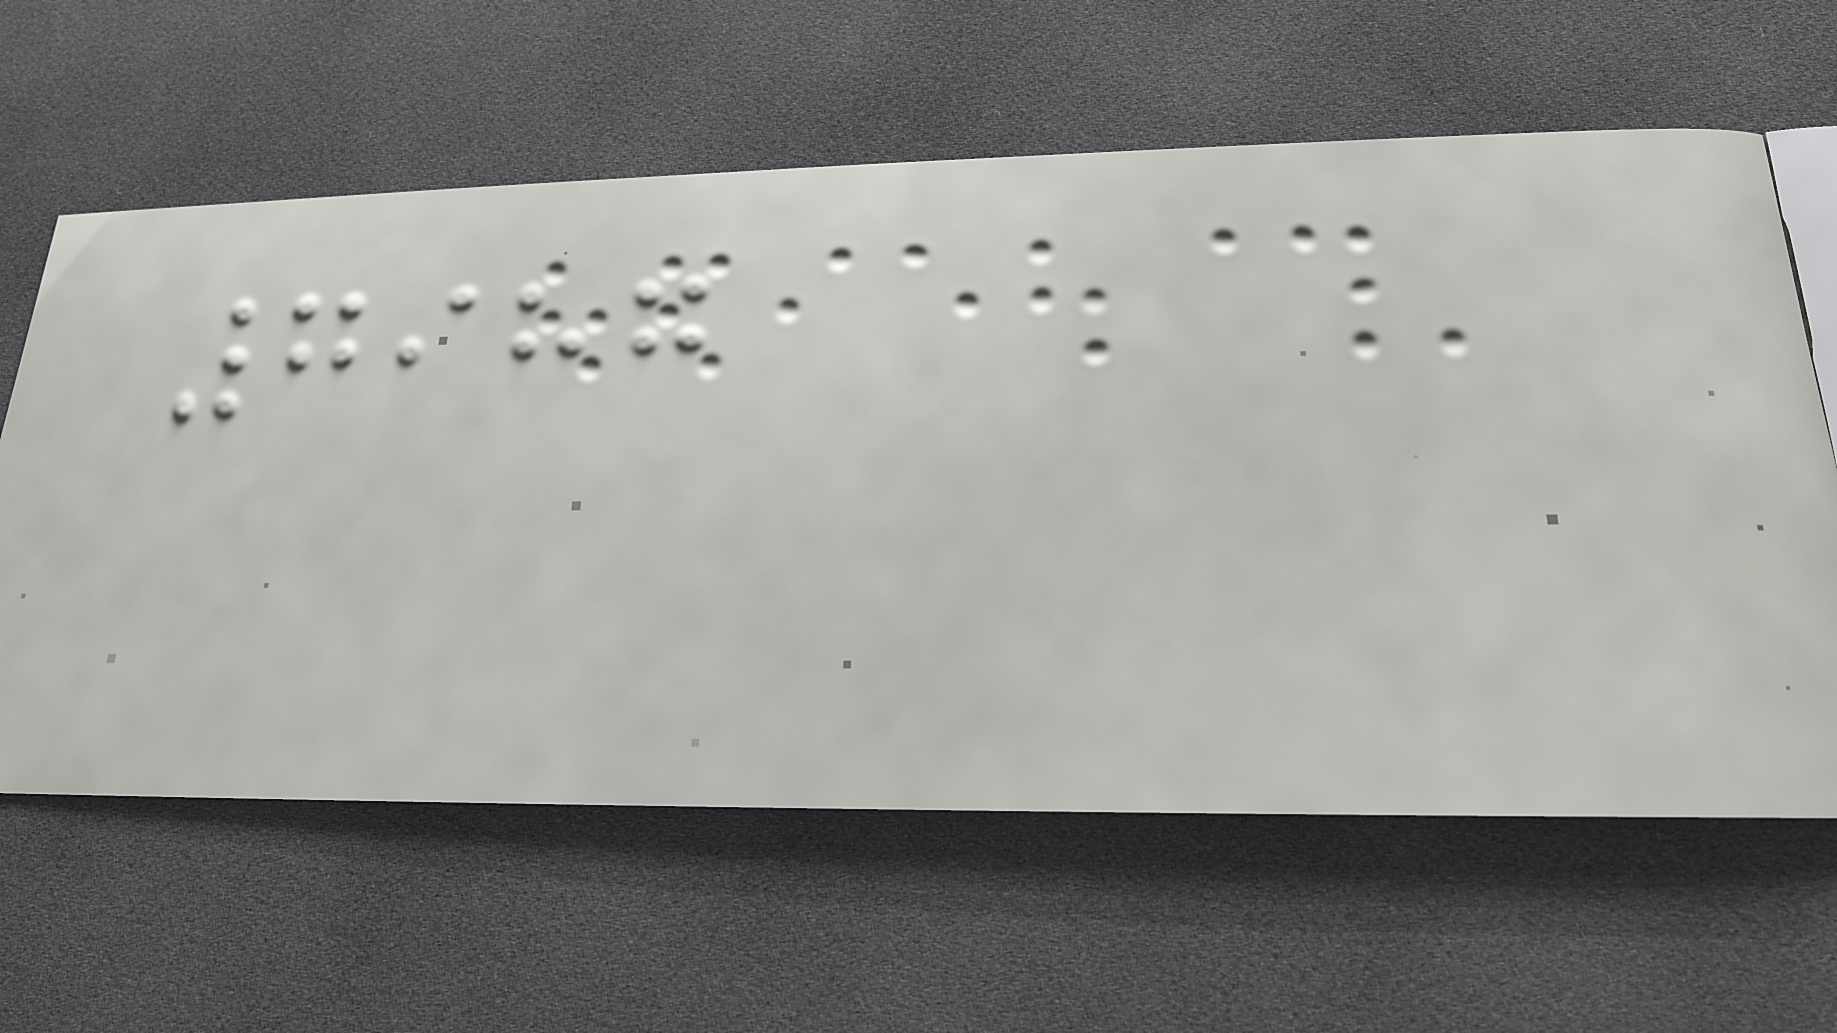7987
